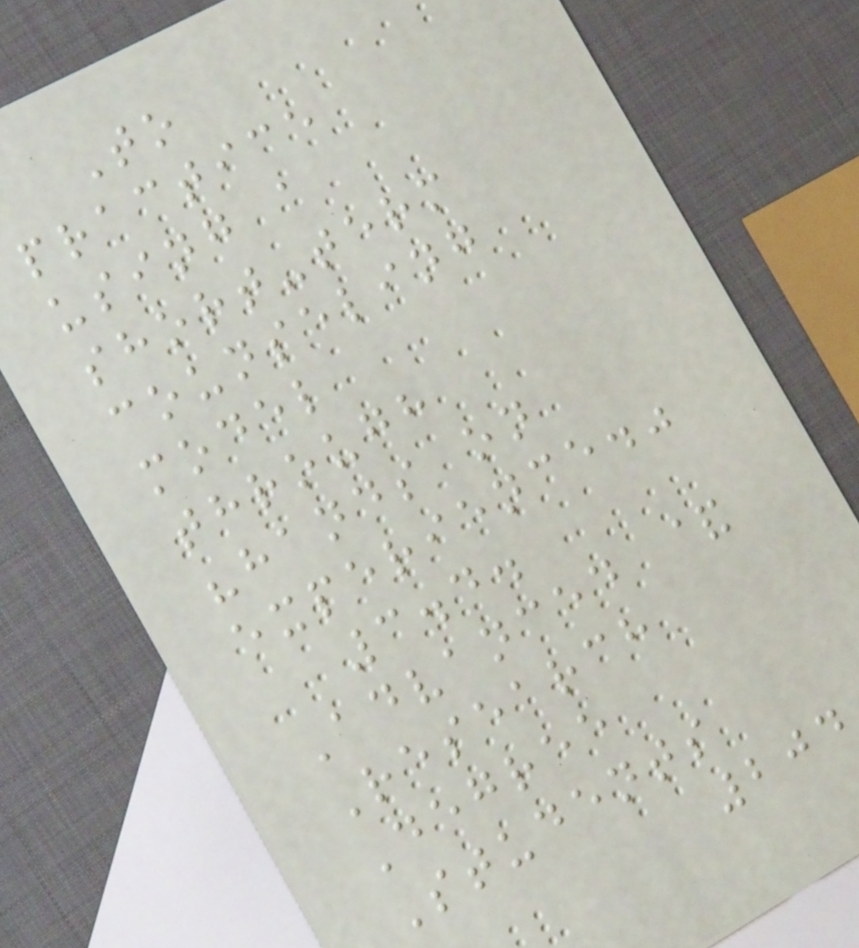To
practice
using a
short-term
counseling
model
through
"hands on
experience."
3.4.
Advanced &
Research
Degree
Students
204
